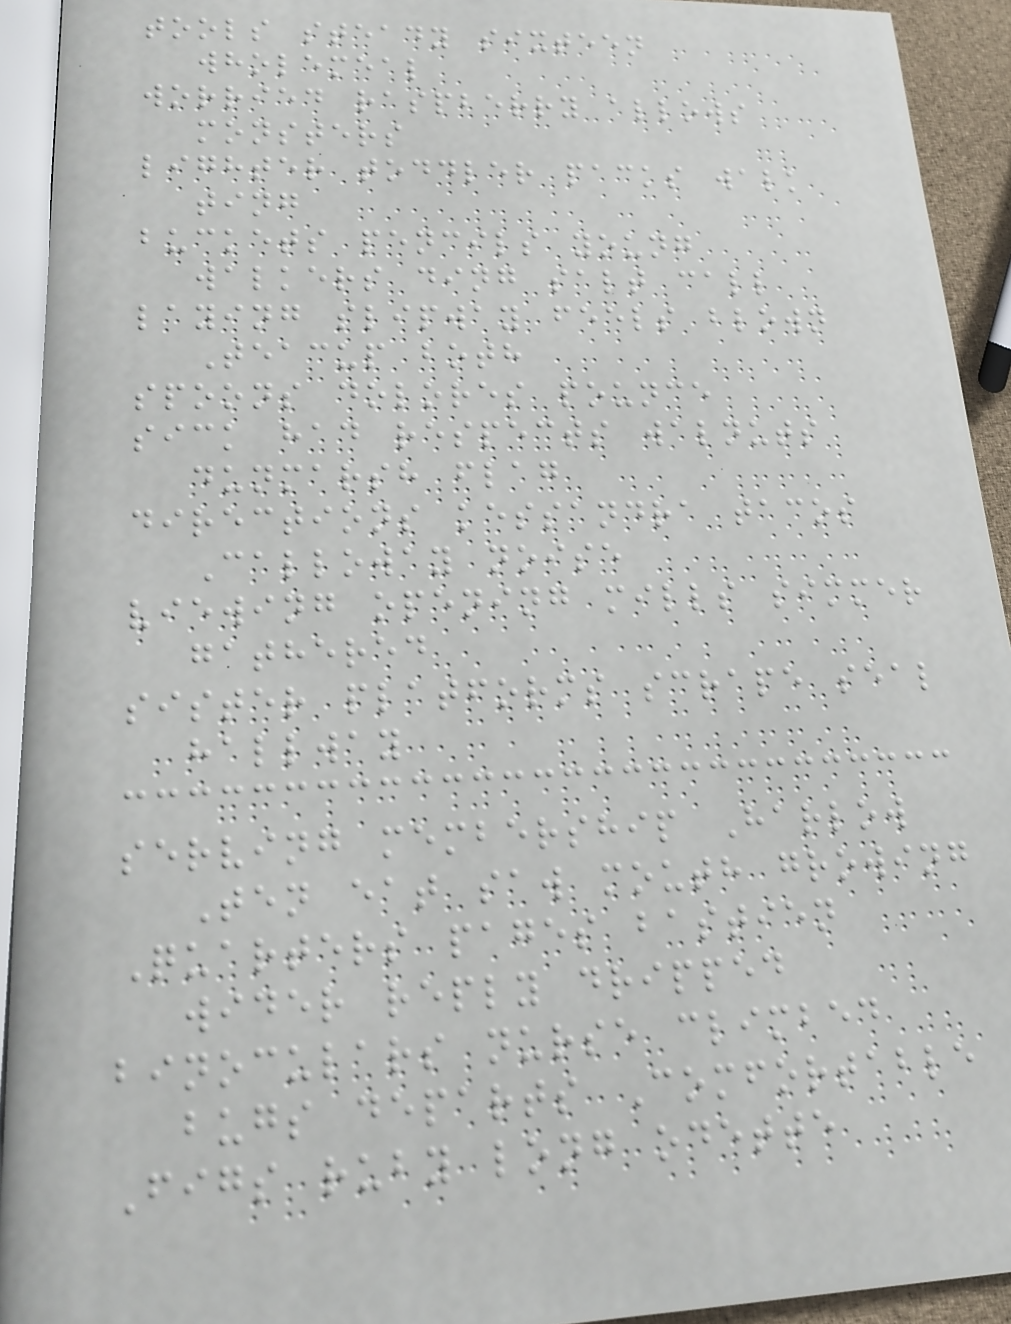tools steady sixteen
wholemeal
worried raspberry allows
monsters
lighter toddler packs walk
ting
buckets pencils young
walkers ding salt call
laying slipway feels blown
Teacup both
spoons dolores pounce
sick had respects walnuts
dunmarsh flag
directions kessandra tacos
Calloway noise
viewing opening mills simmer
gathered
sister platforms scrape seal
hallway
serving membership Harlow
Ten eat saw mouth growing
Quarters pages bastien
wider reply dripped
binoculars nurse climbed
bugs departs Comfortable
Figs ruby long odette
